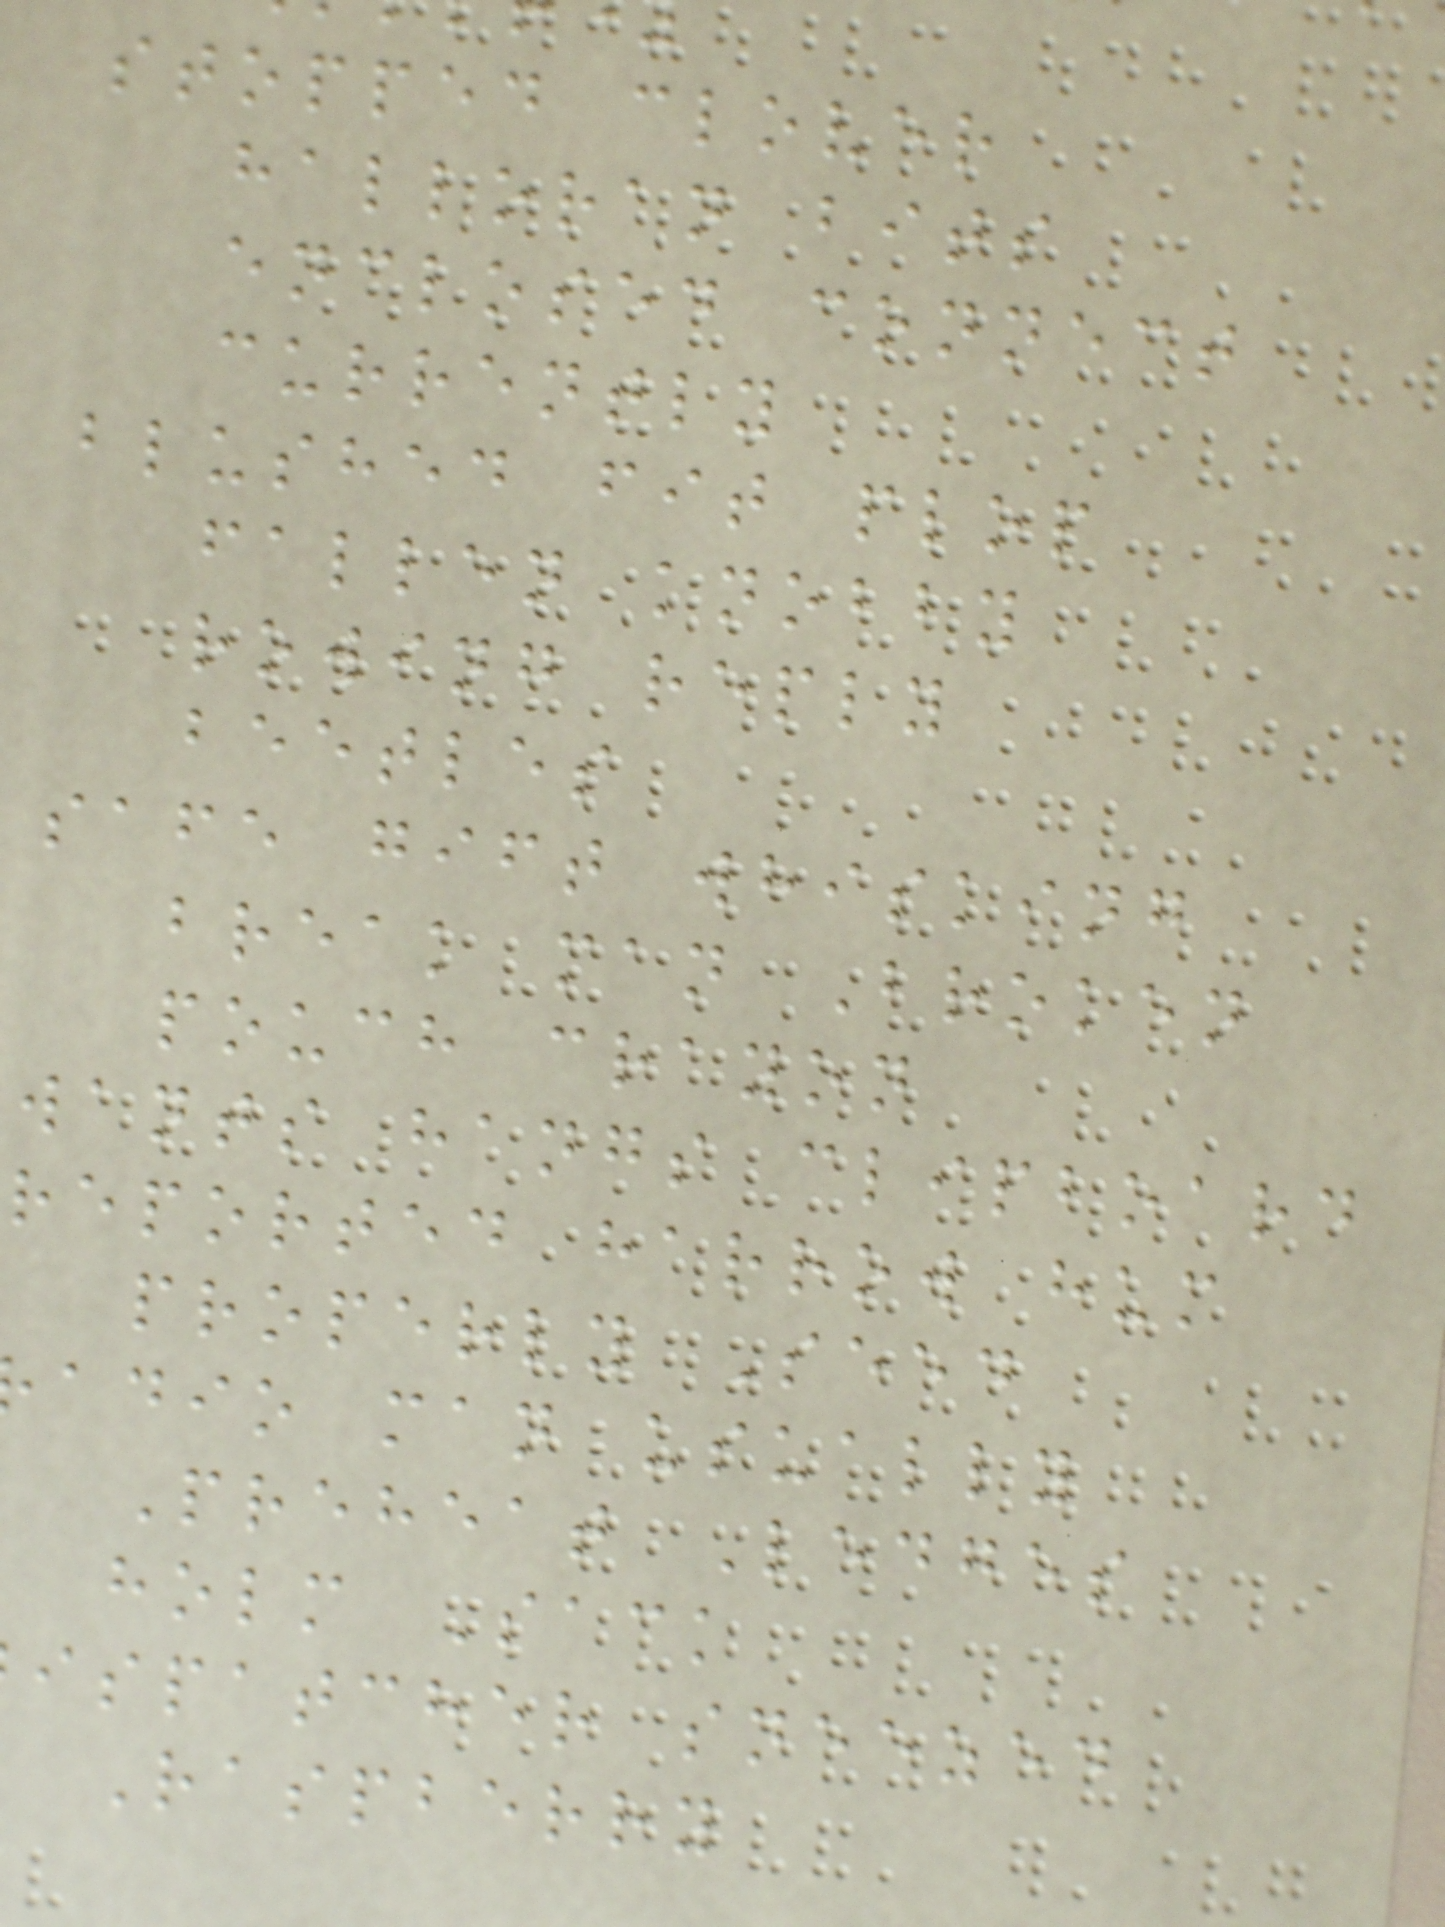stopped clover
halloran bits
enclosed connect
currently
blushed fit plop
fallen knobby
rowing reply
beetles
safe gift whisking
break man Broken
pouch crayon
wants hangs clipboard
reported harrow hum
properly Seed
adio man usually
Preheat Ledges
holm Sack
ispatcher sneezed
Raspberry
